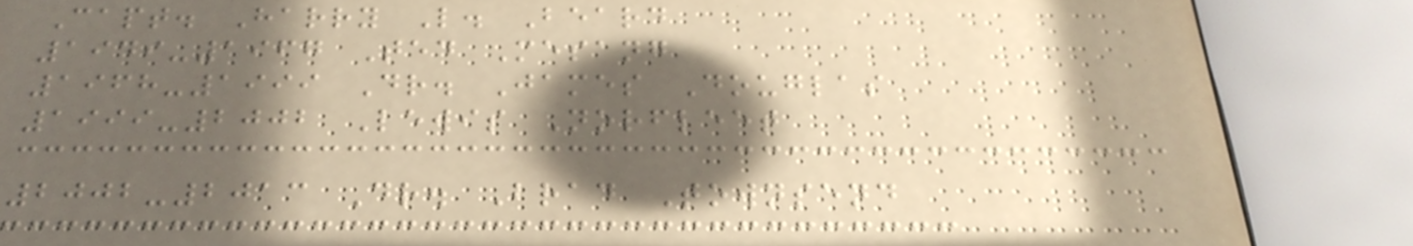Capt. Harry L. Beard
1949-1967 Ted Mesang
1968-1999 Dr. James Douglas
1999-2002 Lewis Norfleet
2002-2013 Dr. Brad Townsend
